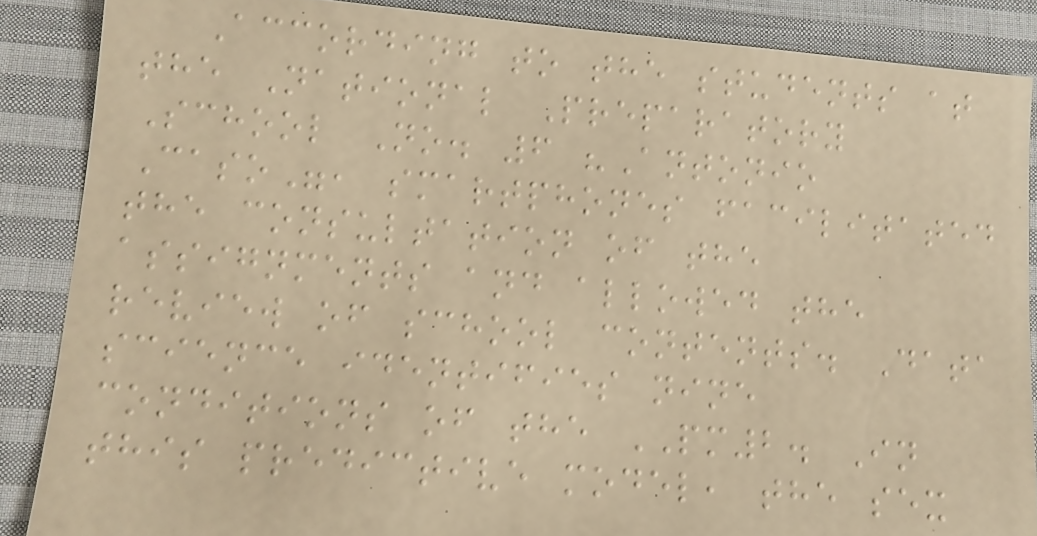According to the students at
the National Preparatory
School No. 6 "Antonio
Caso", smartphones facilitated
the consultation of the
assignments and allowed the
review of school contents. Data
science identifies nine
conditions of the PM2. In
this predictive model, the sex
